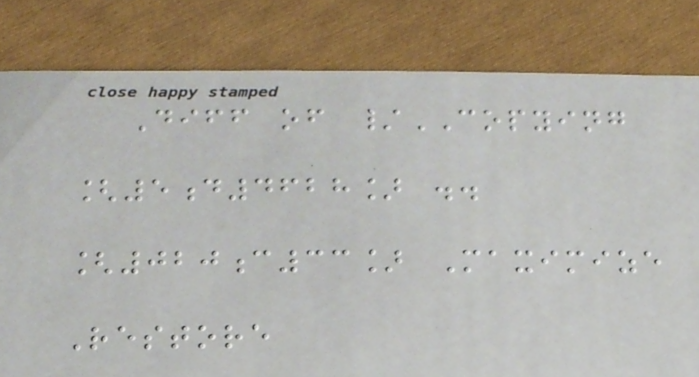Diff of /COPYING
[5d4628] ..
[020c33] Maximize
Restore
